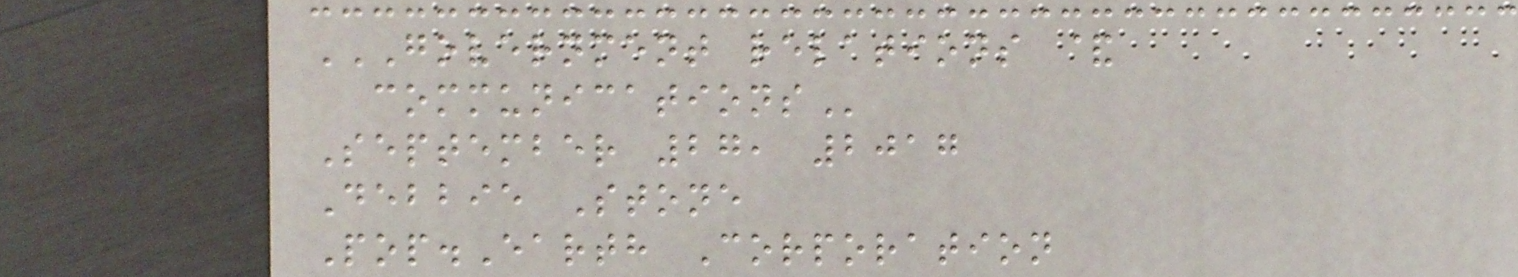GOVERNMENT RELATIONS &
COMMUNICATIONS
September 27, 2017
Debbie Stone
Pop.Earth Corporation
